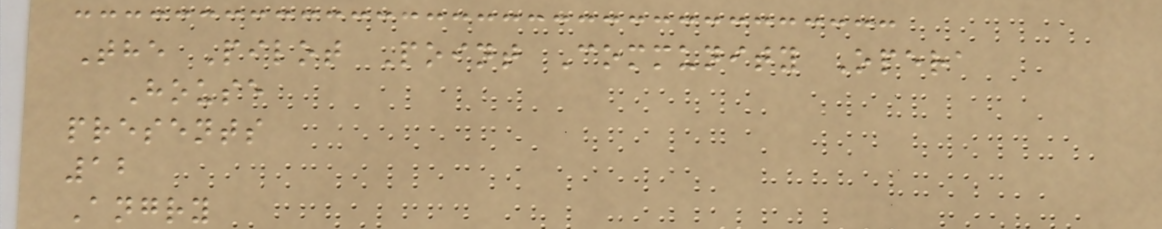The Pilot Point Community Opera
House
presents
12
Angry
